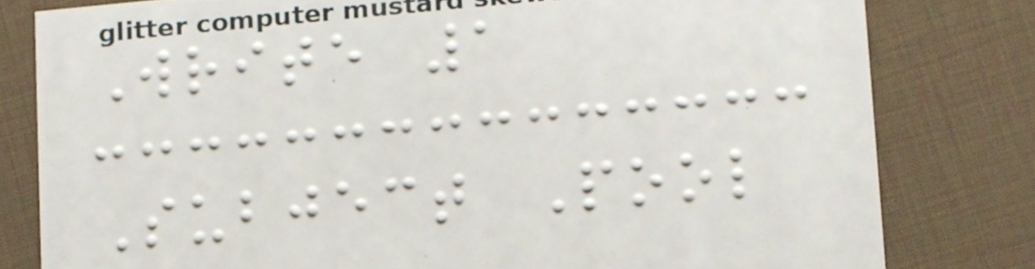Write 1
Subject Pool
